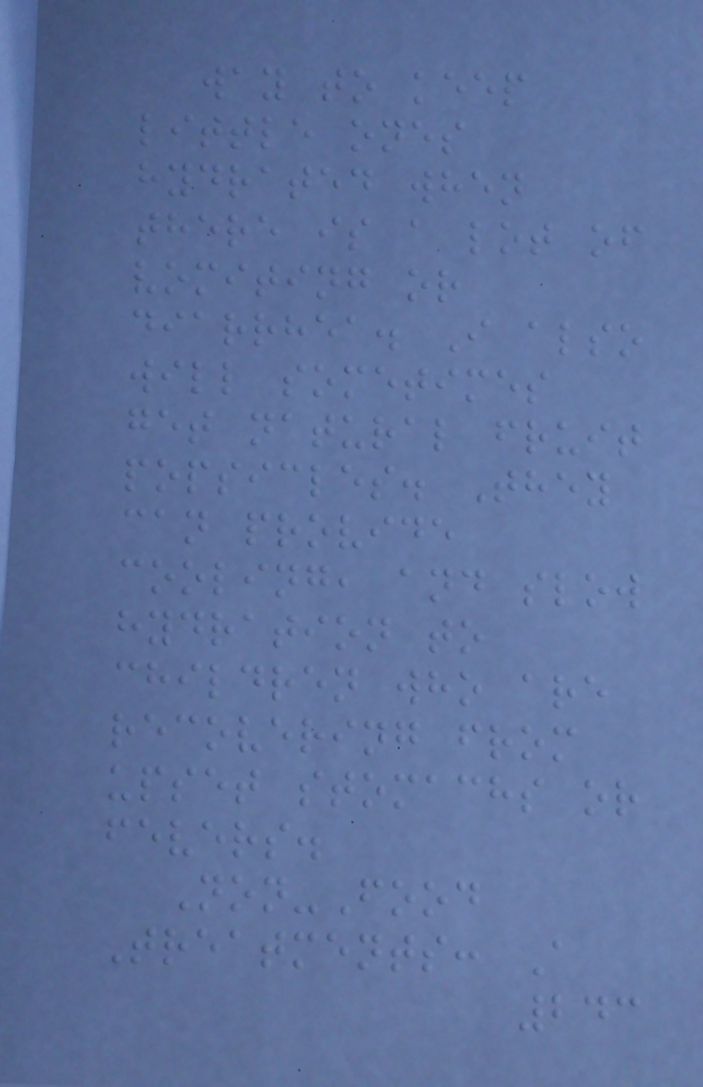way to keep
little ones
hydrated when
there is a lot of
vomiting or
diarrhea. I also
will sometimes
get natural fruit
popsicles. They
can provide
cooling, and slow
hydration to
children who are
recovering from
upset stomachs or
fevers.
Non-Food
Treatments: A
243
